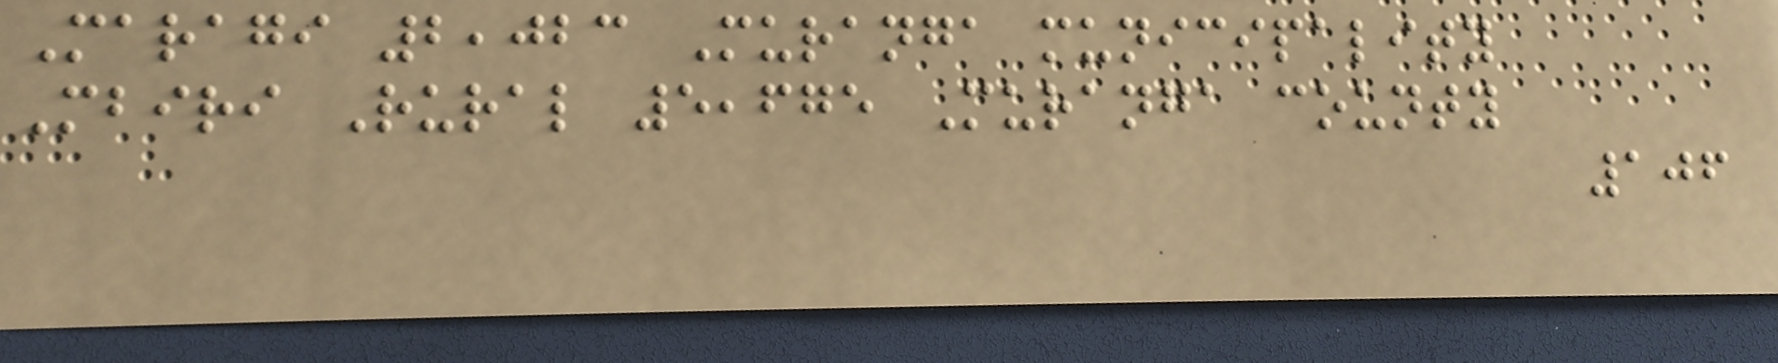Maragi 2,023 Muranga municipality
Mbiri Rural 5,675 Muranga county
106
